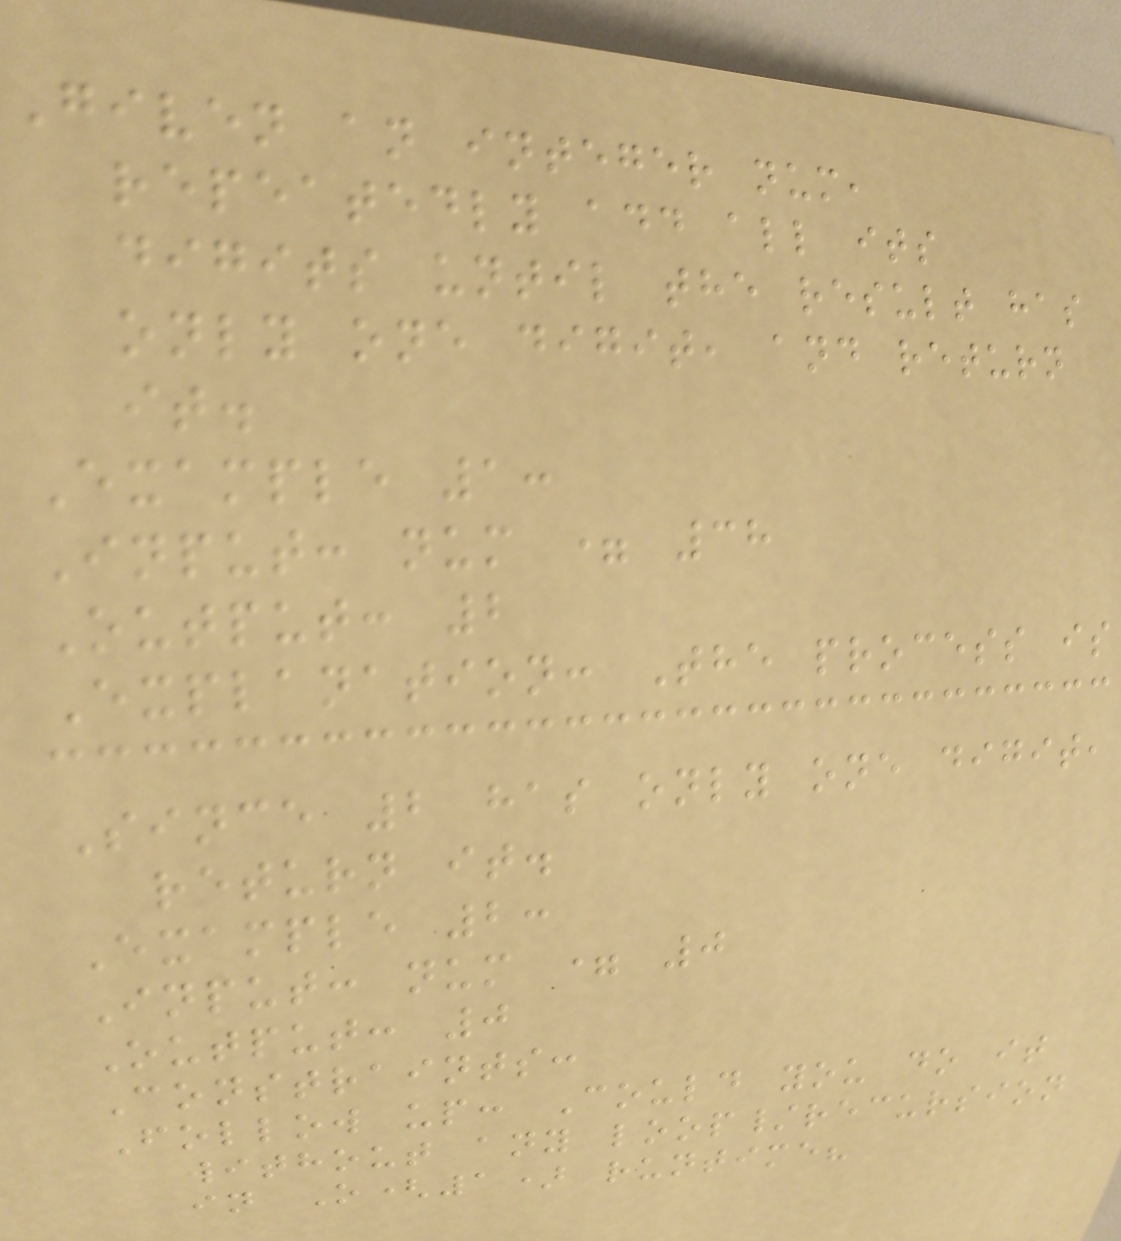Given an integer num,
repeatedly add all its
digits until the result has
only one digit, and return
it.
Example 1:
Input: num = 38
Output: 2
Explanation: The process is
Since 2 has only one digit,
return it.
Example 2:
Input: num = 0
Output: 0
Constraints:
Follow up: Could you do it
without any loop/recursion
in O(1) runtime?
